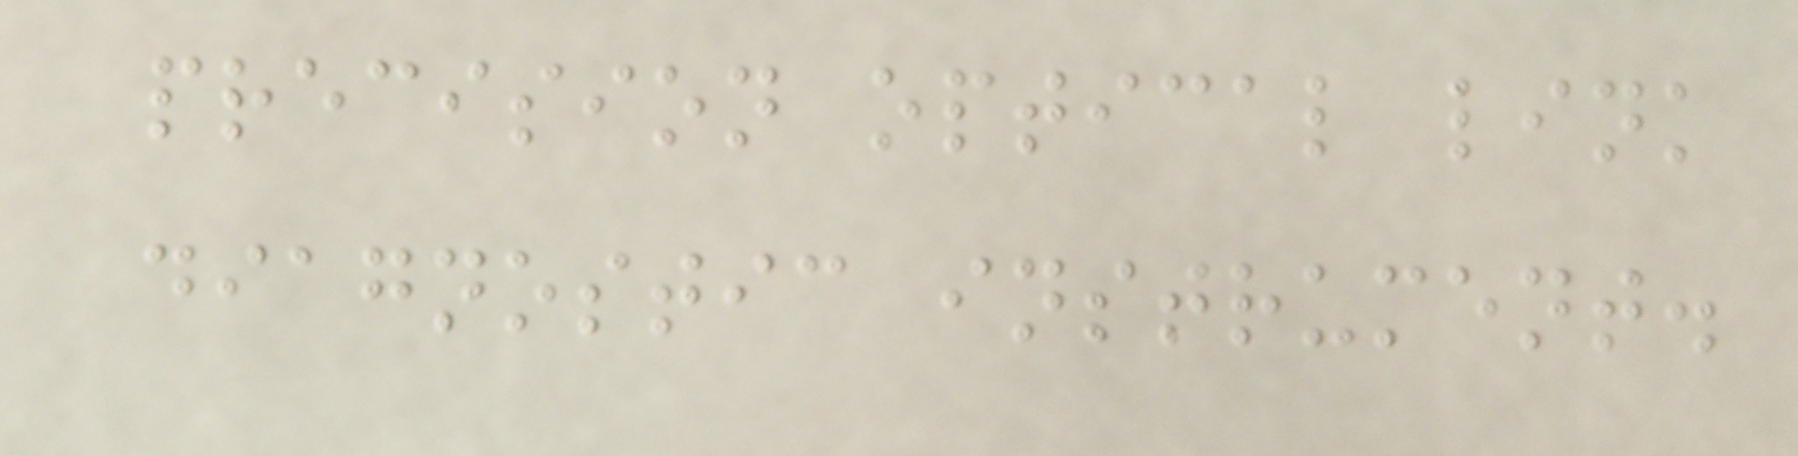precision optical link
diagnostic instrument.
